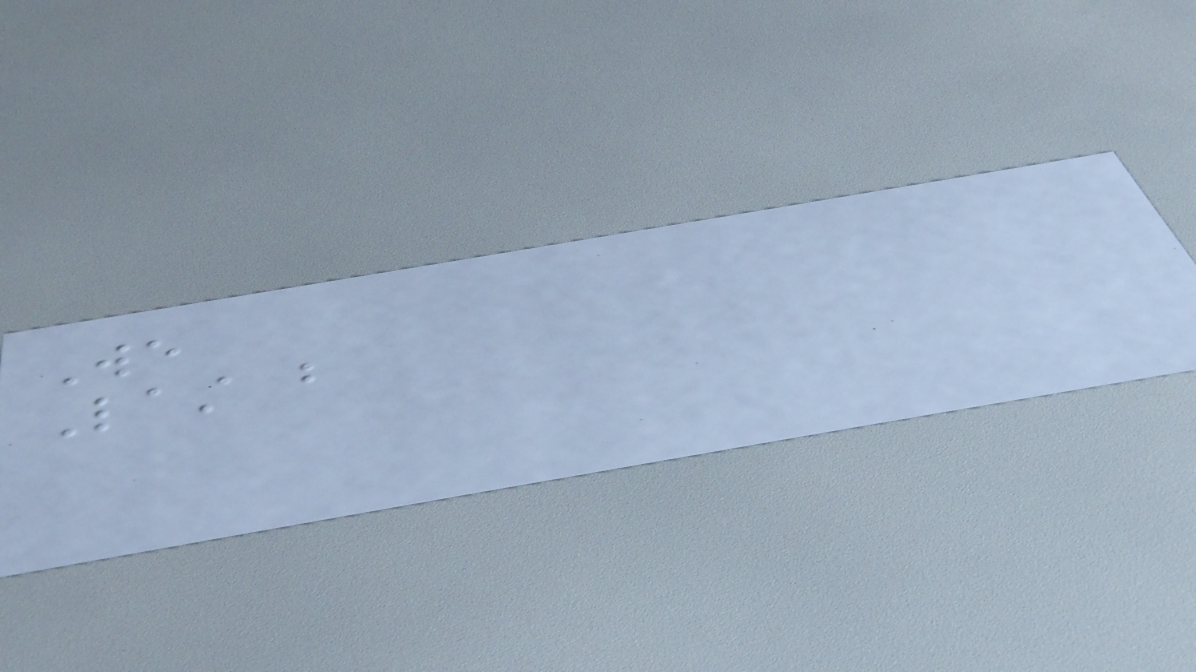We
Last but
